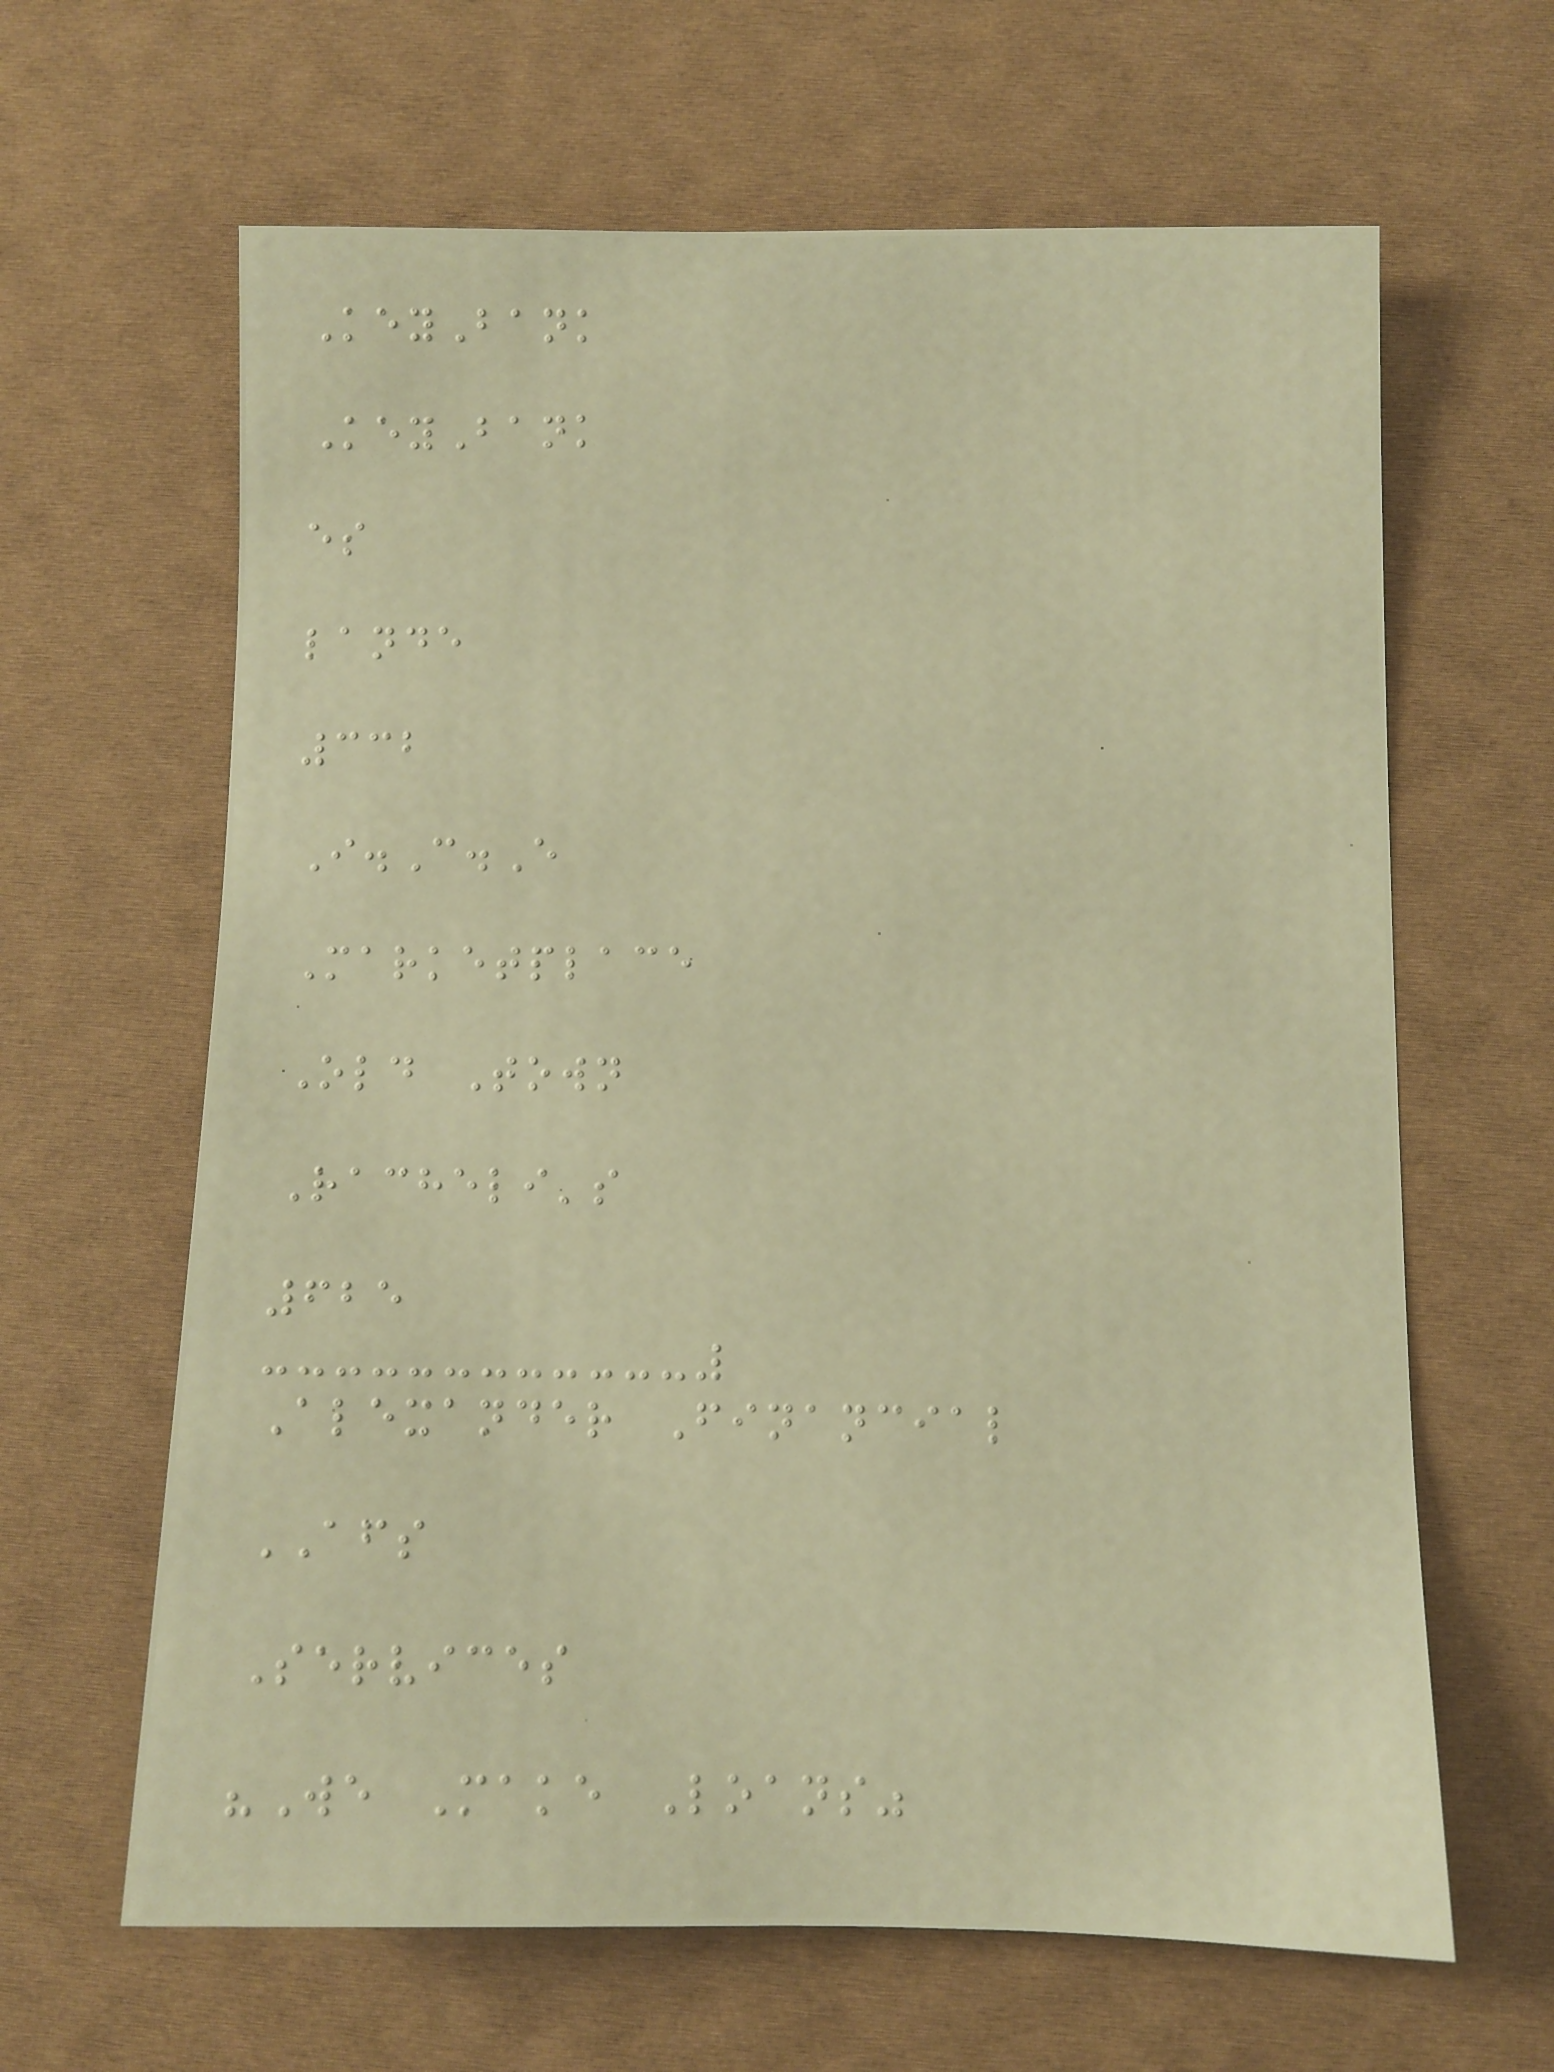KeyBank
KeyBank
es
lande
332
I.C.E
Marketplace
Old Town
Racheli's
625
Alexander Financial
AFS
Services
"We Make Loans"
